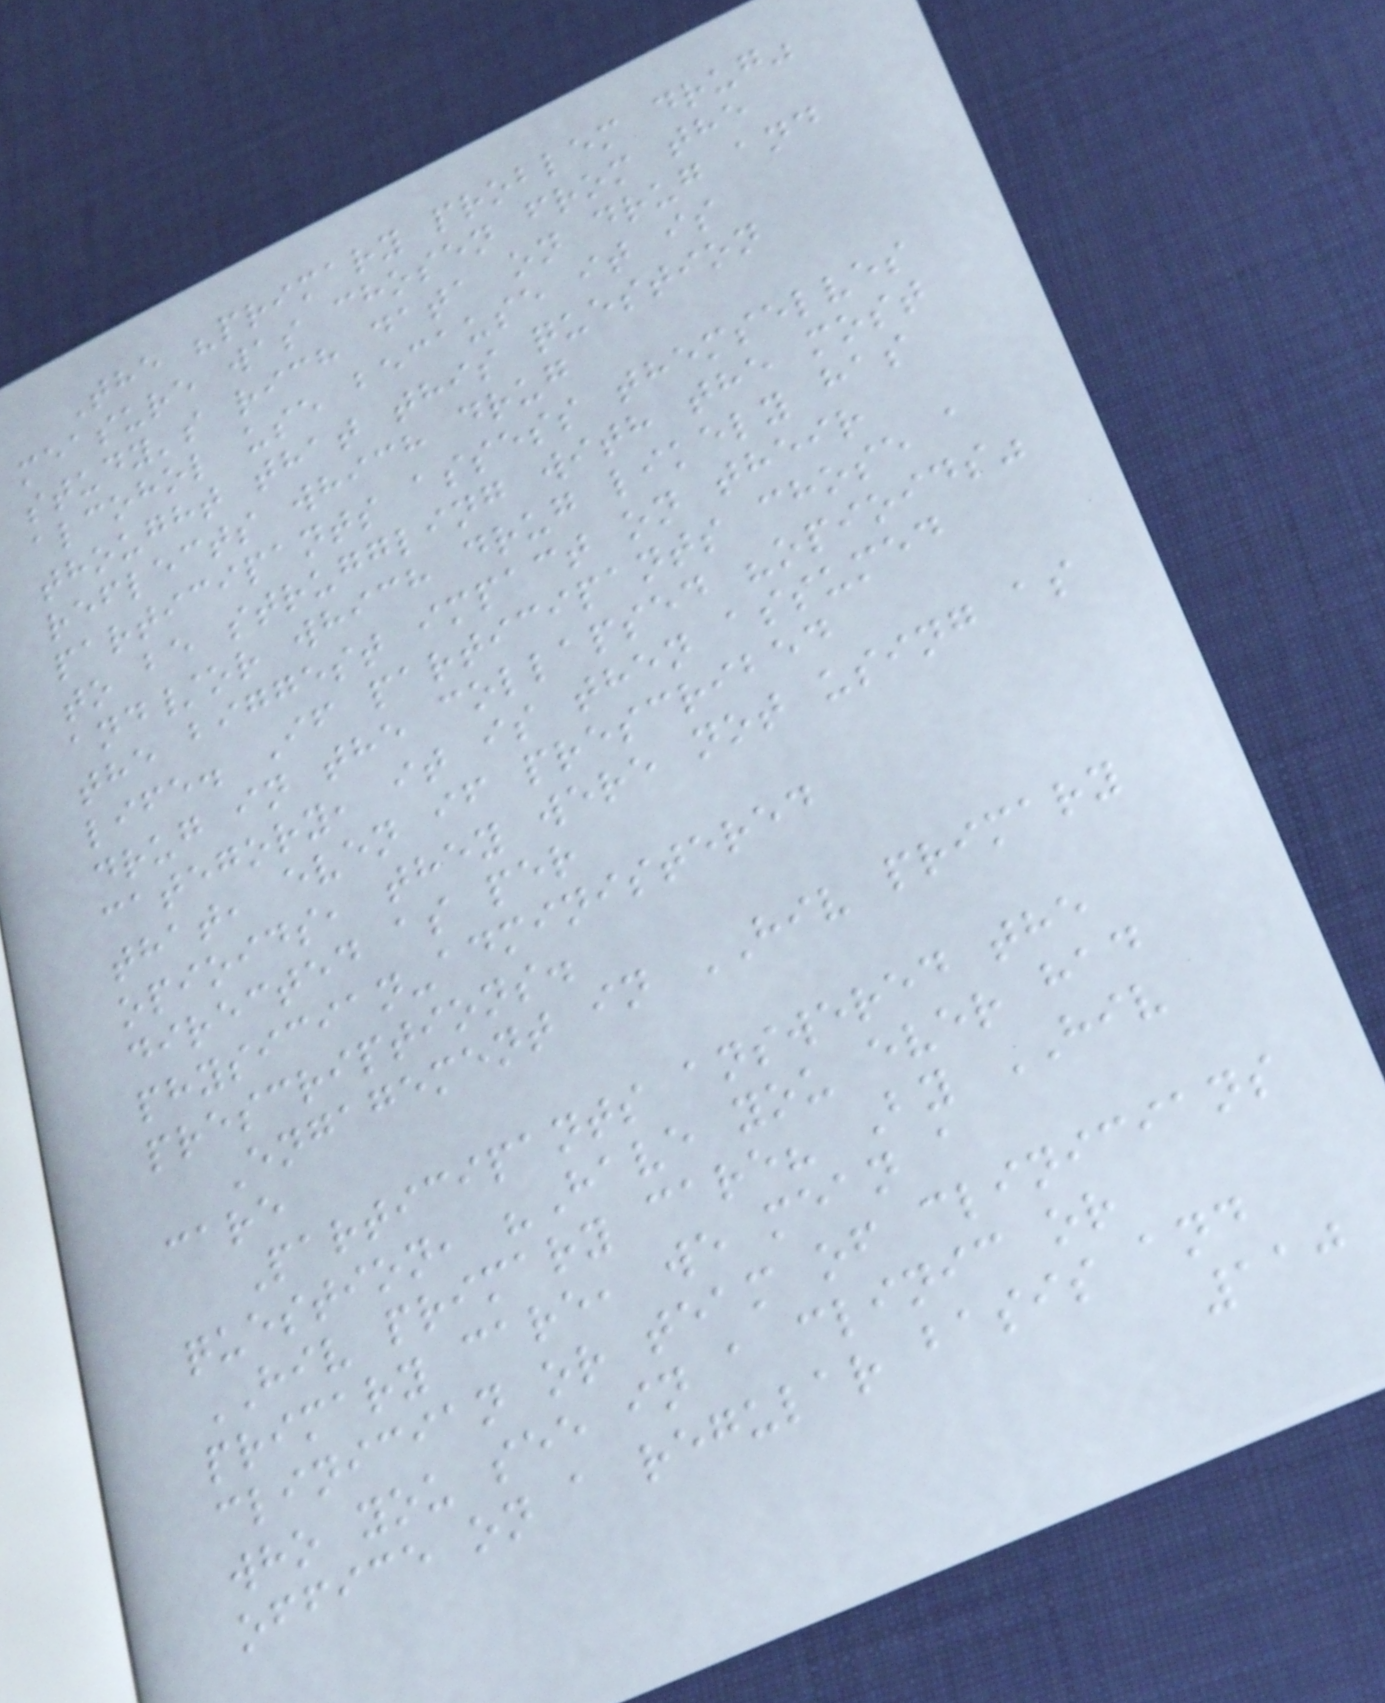The "primary problem drug"
measure was chosen from the
study's rich data on drug and
alcohol use because it is
thought that this question
reflects which drug
participants assess themselves
to be struggling with the most
and/or which drug likely has
the biggest impact on their
life. If participants chose a
drug in the collapsed "opioids"
category, it is then assumed
that, even if prescribed
opioids, they were not using as
directed as per
physician-administered
prescriptions.
Engagement in HIV primary
care
Participants answered the
question, "Have you ever had
HIV primary care? By HIV
primary care, we mean a
clinician or team of clinicians
who you see in a clinic or
office on a regular basis and
110
